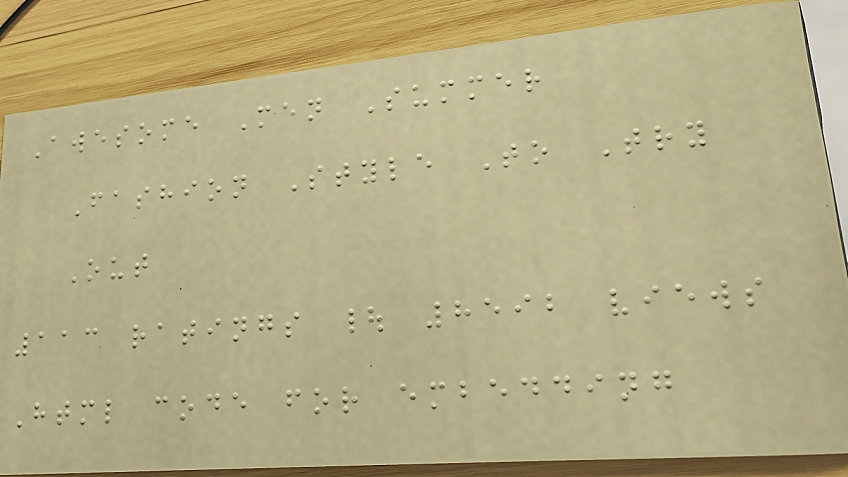Awesome Men Summer
Fashion Style To Try
Out
113 ratings | 8592 views
Html code for embedding
